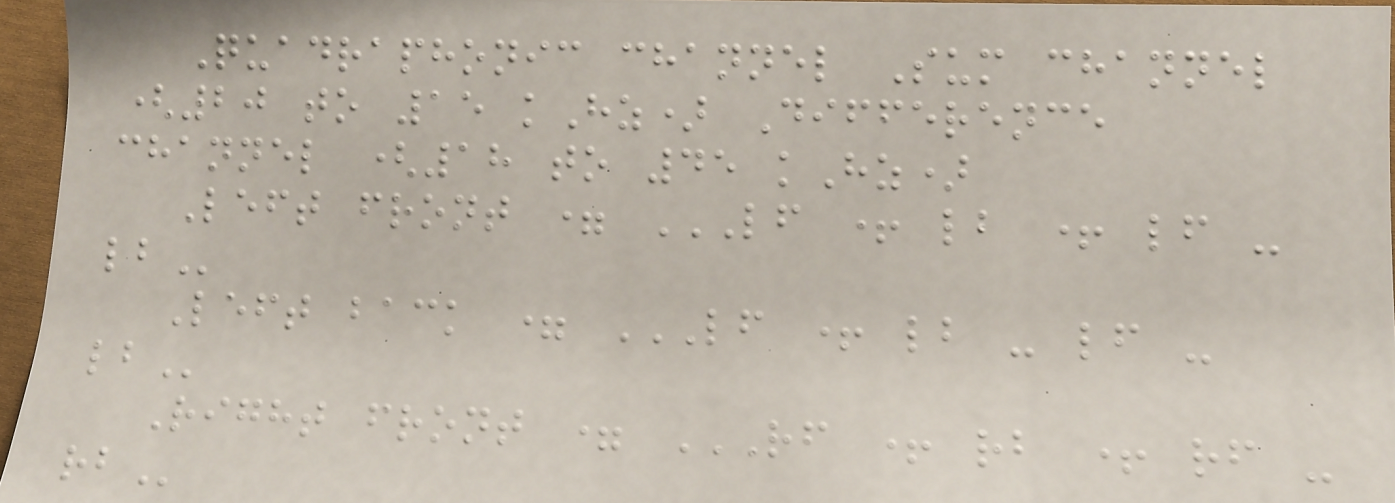Quadraphonic channel Sum channel
(20 to 15 kHz) Difference
channel (18 to 45 kHz)
Left front = LF + LB + LF -
LB
Left back = LF + LB - LF -
LB
Right front = RF + RB + RF -
RB
